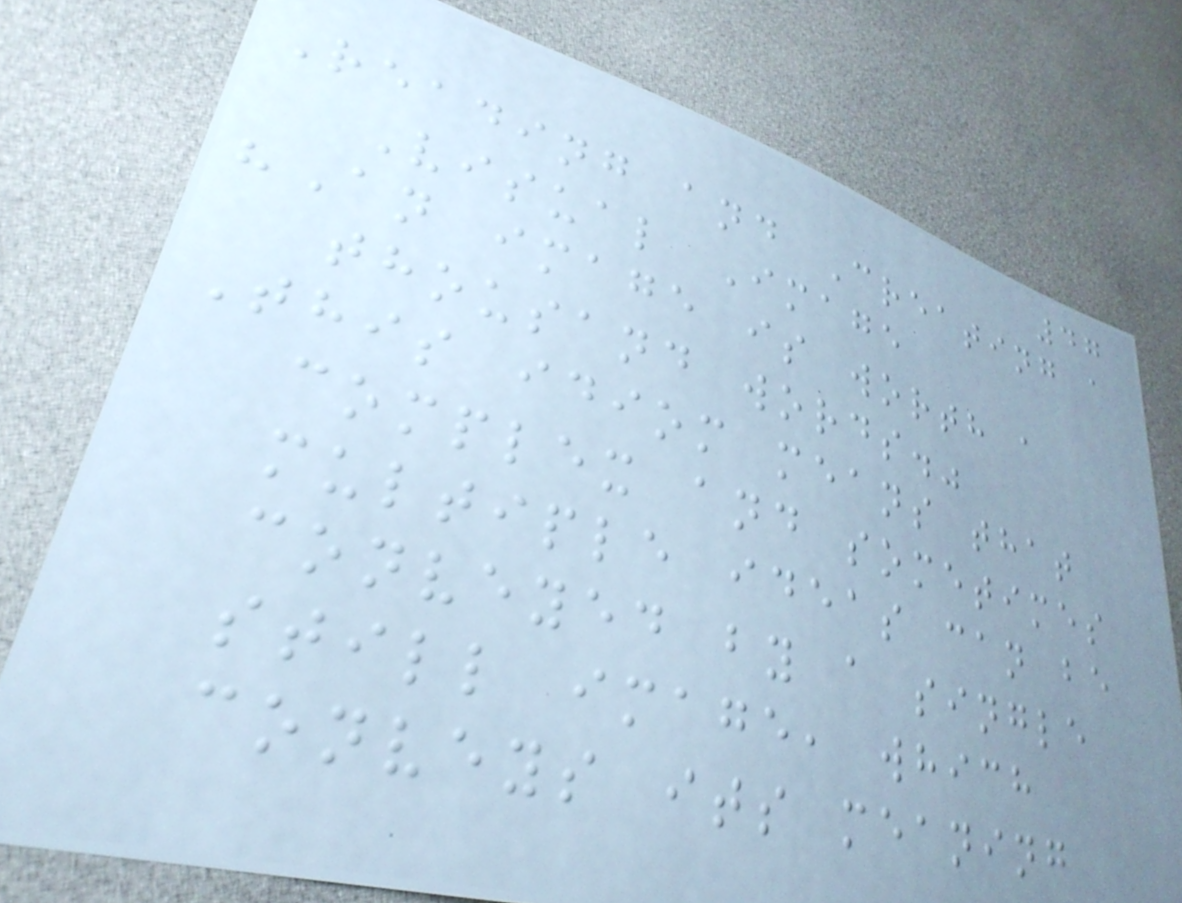47
Reading and Creating a
Visual Image
"An image is worth a
thousand words."
This idiom means that
complex and sometimes
multiple ideas can be
conveyed by a single
still image, which
conveys its meaning
